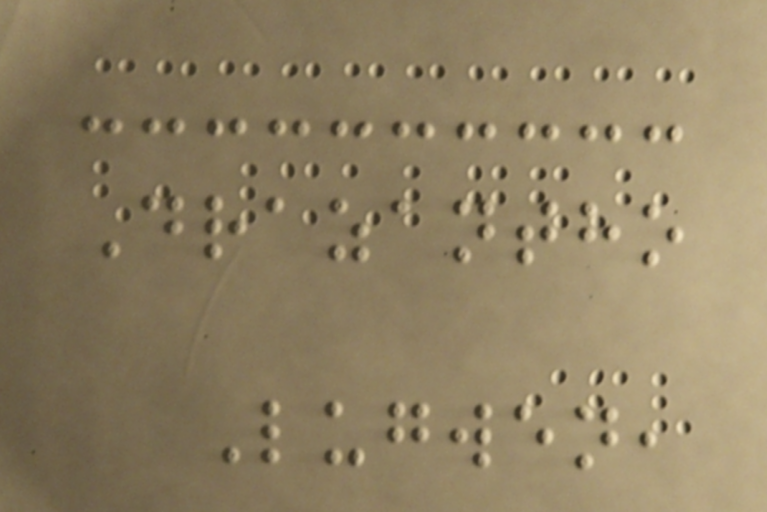Drazantho
Lugwen,
